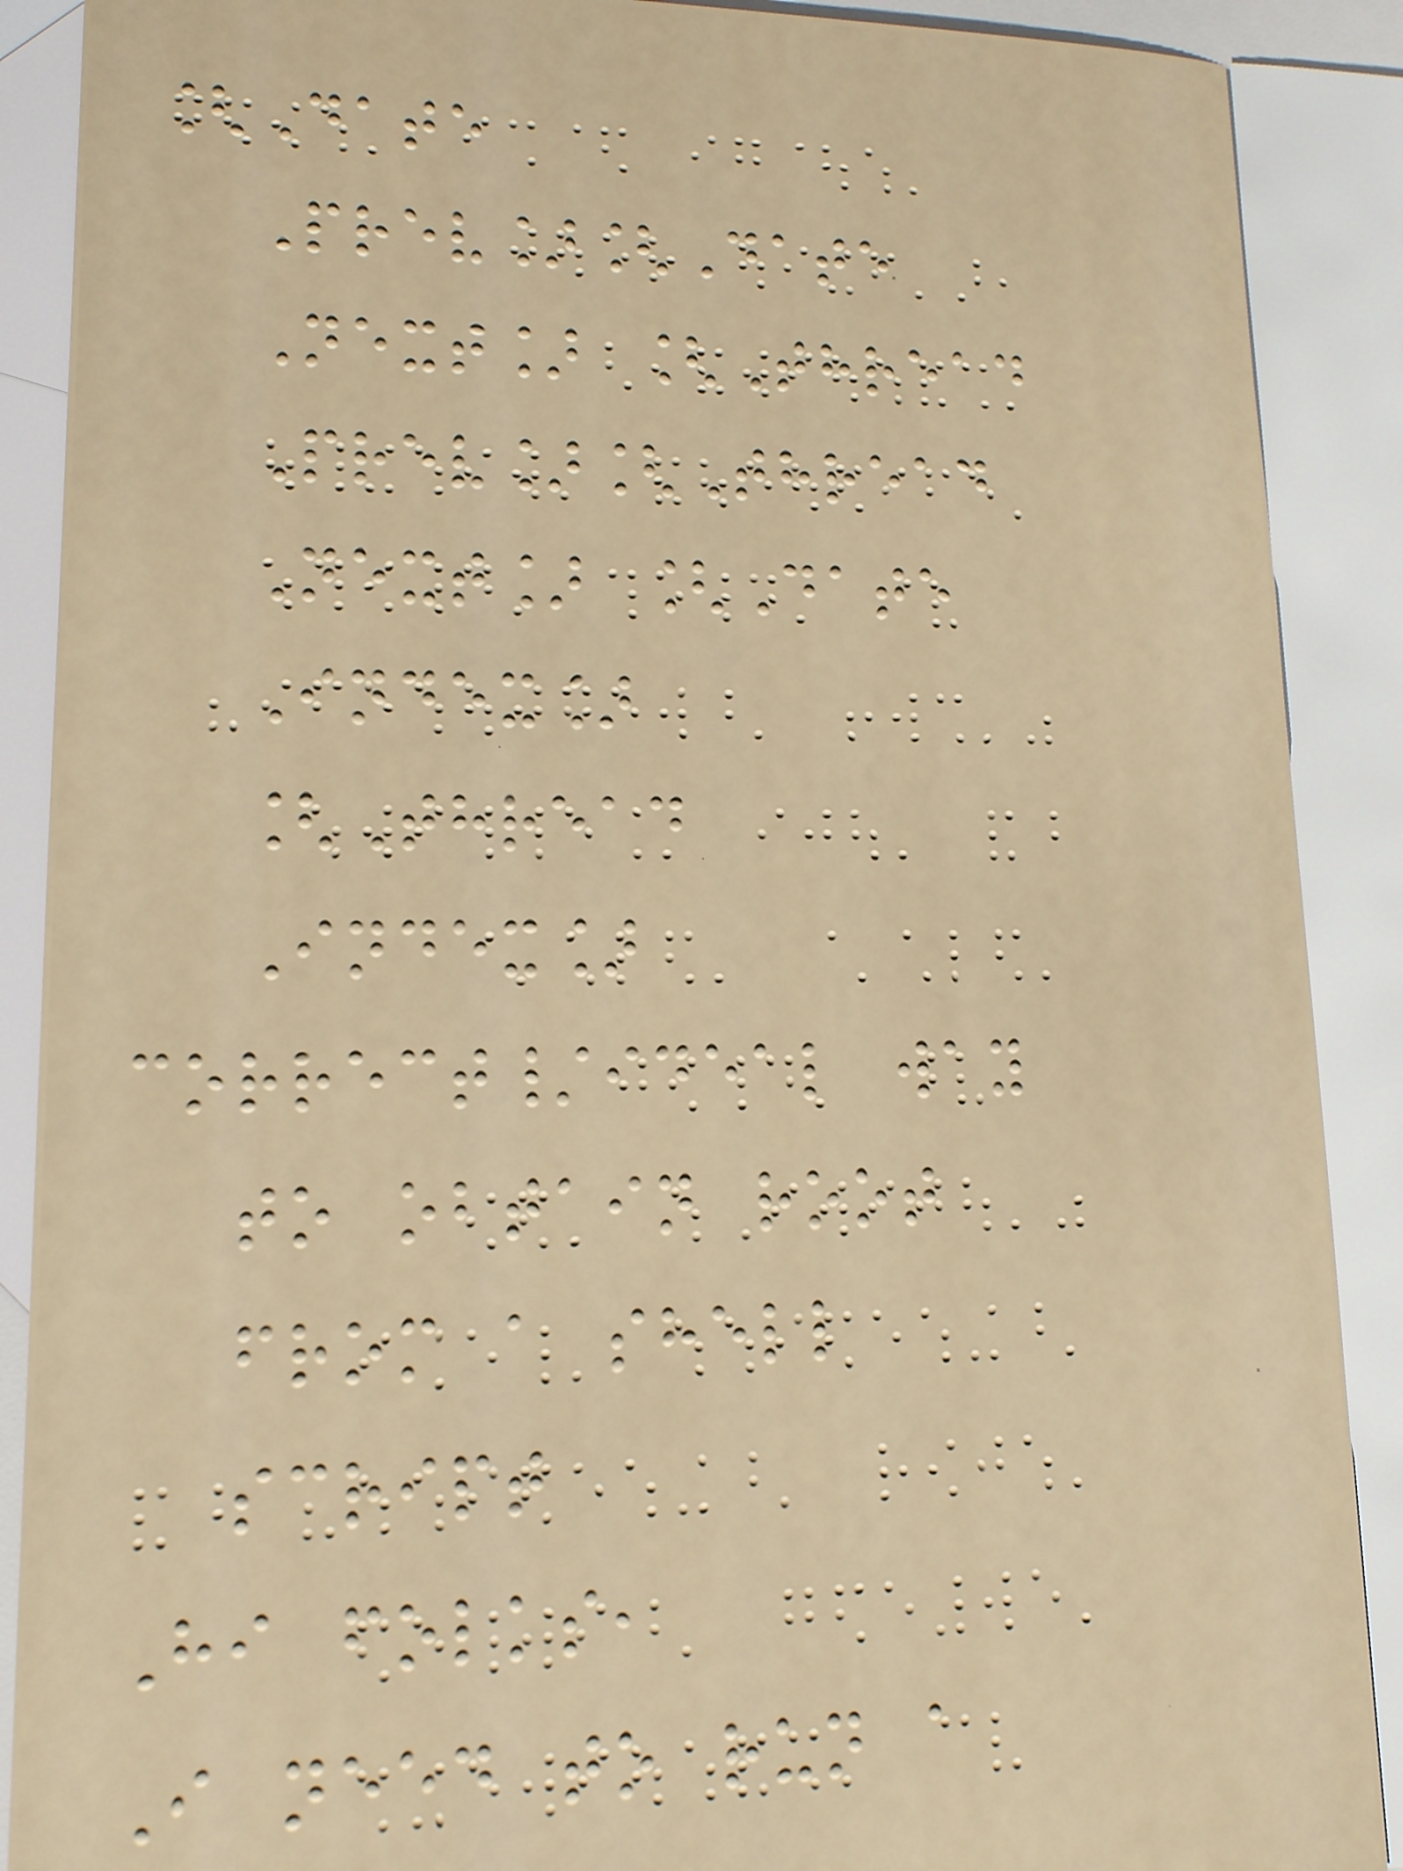[Date
Prev][Date
Next] [Thread
Prev][Thread
Next] [Date
Index]
[Thread
Index]
correct/ideal way
to obtain root
from a shell
script
Hi folks,
I need to run a
